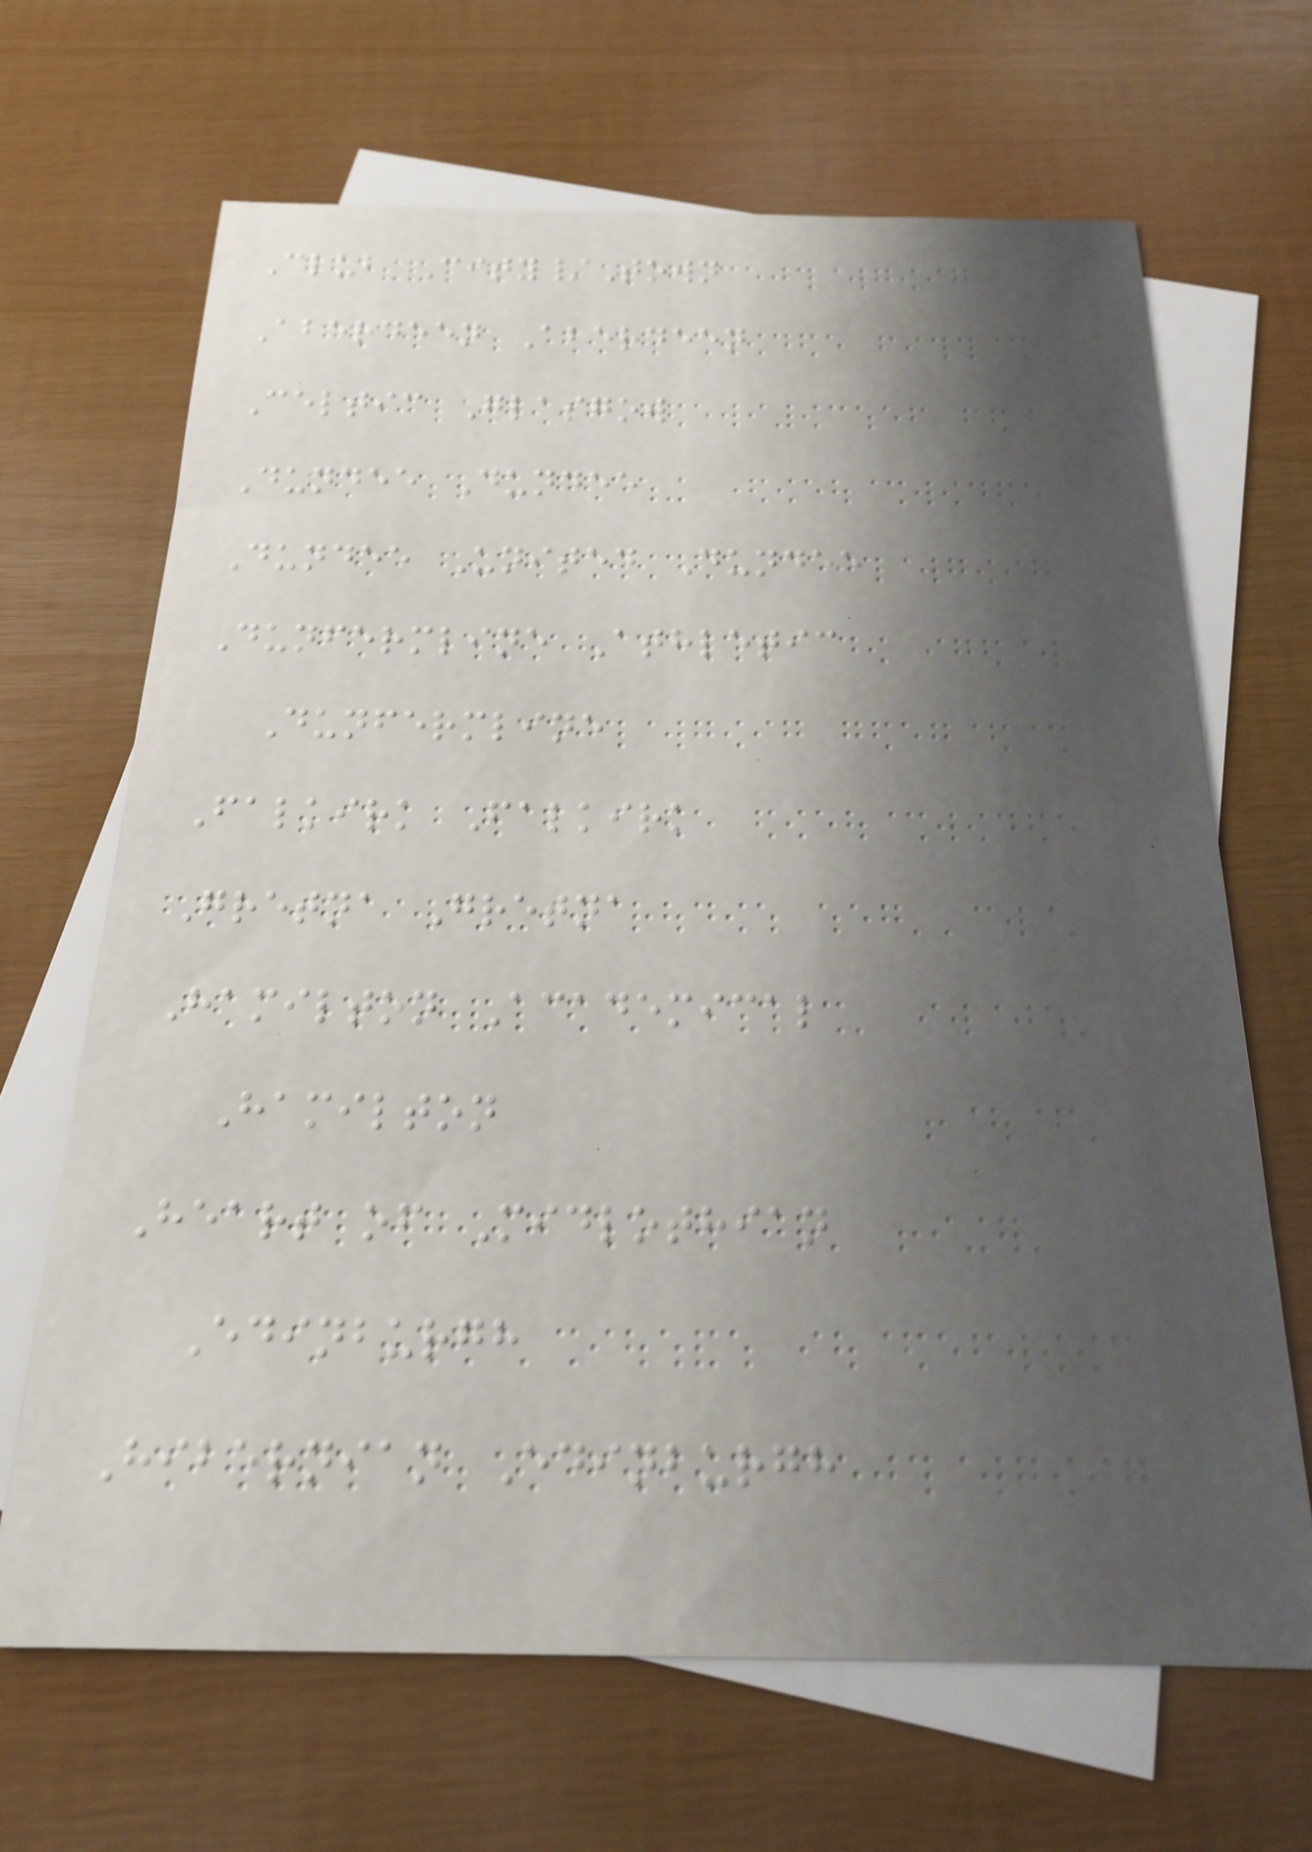Club City/Town
Aberdeen Aberdeen
Celtic Glasgow
Dundee Dundee
Dundee United Dundee
Dunfermline Athletic
Dunfermline
Falkirk Falkirk
Gretna Gretna
Hamilton Academical
Hamilton
Heart of Midlothian
Edinburgh
Hibernian Edinburgh
